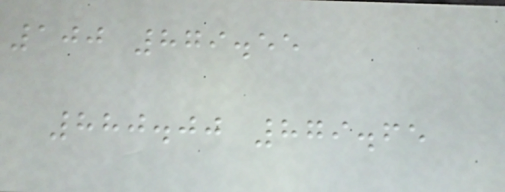100 879.55
880.00 879.65
